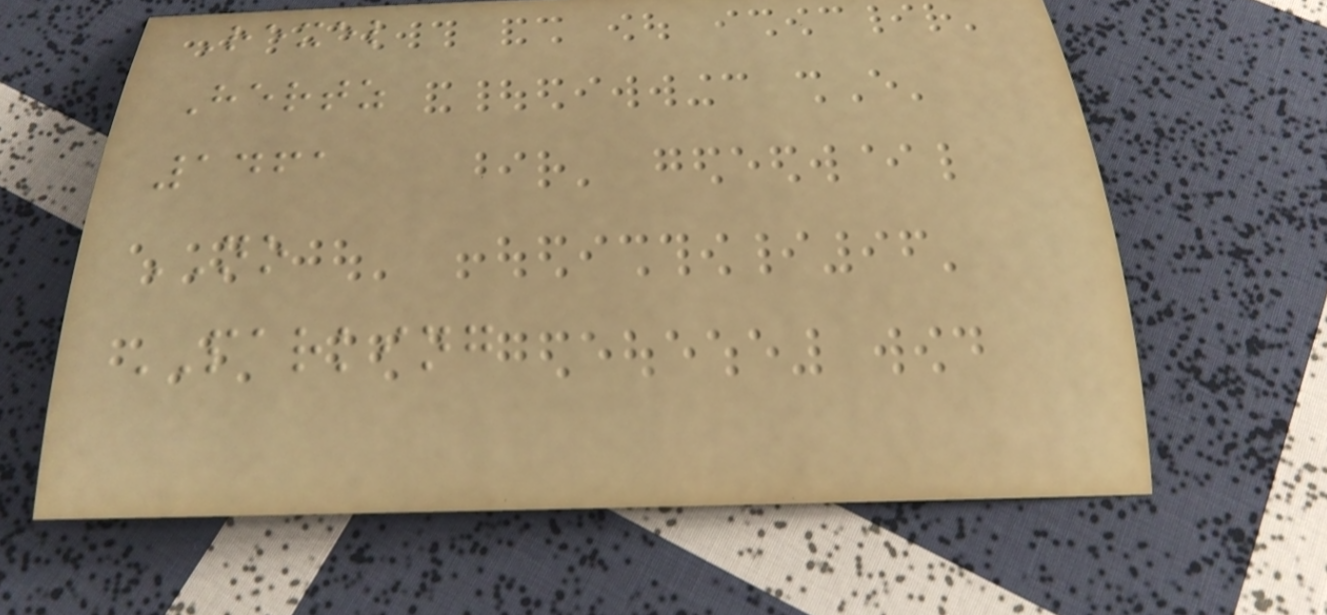Rexel
Hertz
1461
NO
PARKING
